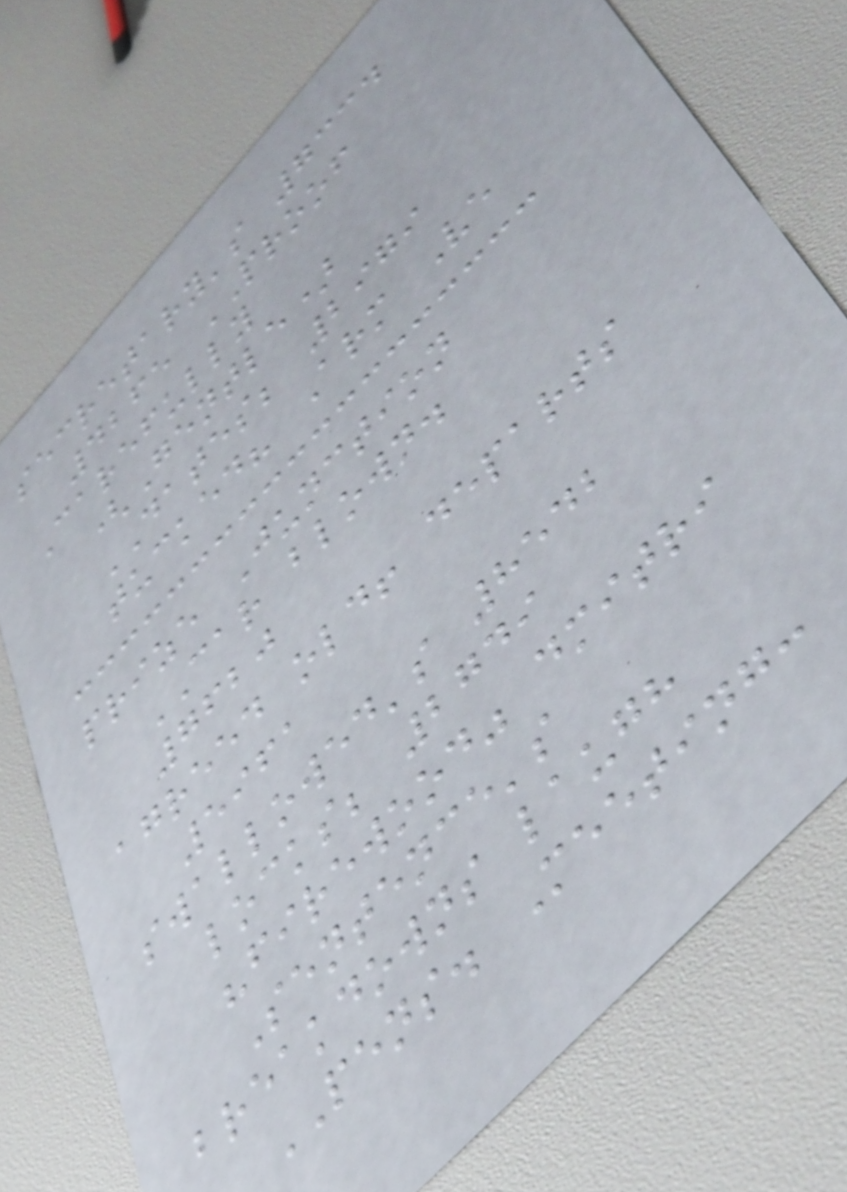secretary's 7334
4265 PROOF
Carefully
(Gentle)
DATES; 2979
tucked? Arm Ve
prize Junction
CAR blown.
7620
agreed old! departs
5961
swallowed's 8542
locks; 2749
"firewood" dmitri
Sentence's
breakdowns laugh
PENS. Meeting:
